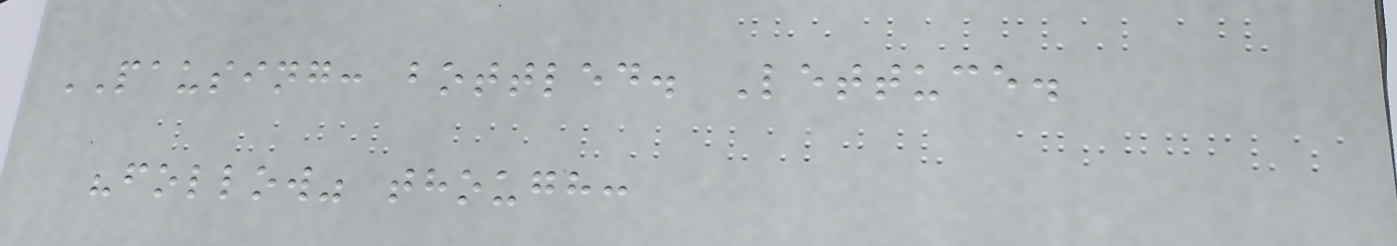PAUSING: bottled. Lettuce.
"follow" though:
